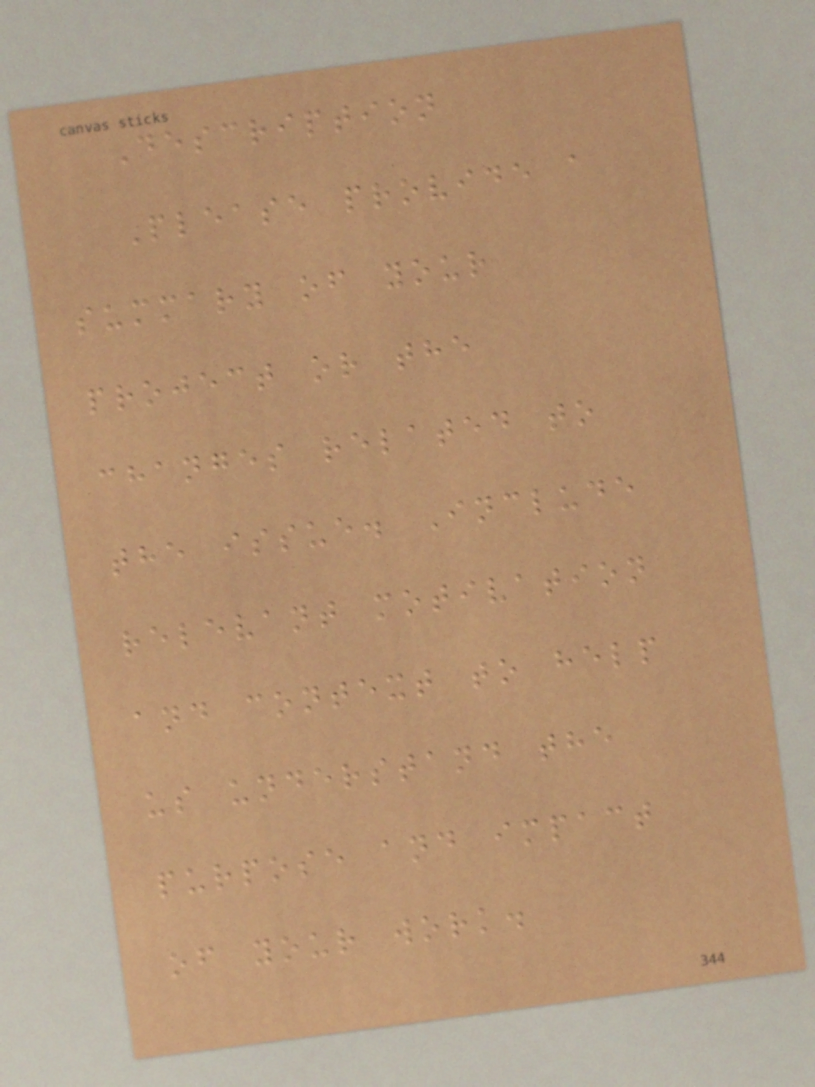Description
Please provide a
summary of your
project or the
changes related to
the issue. Include
relevant motivation
and context to help
us understand the
purpose and impact
of your work.
